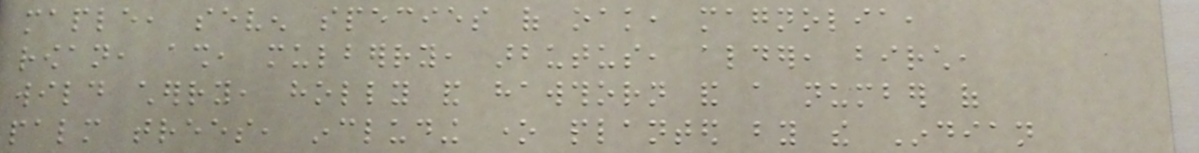maple, seven species of oak, magnolia,
rowan, ash, mulberry, arbutus, alder, birch,
wild cherry, holly and hawthorn and a number of
palm trees, including one planted by the Indian
